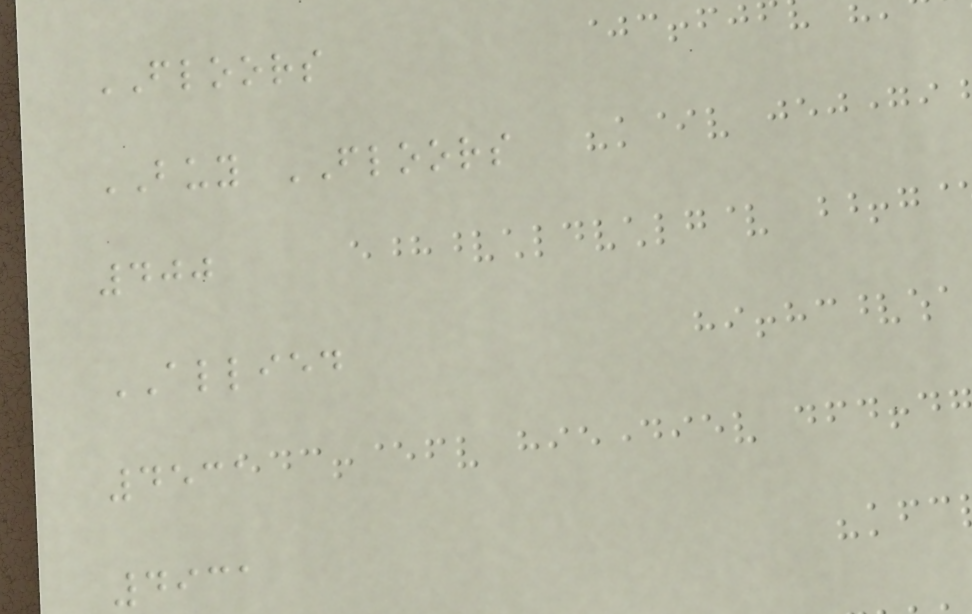FLOORS
BUY FLOORS
400
ALLIED
4531
4931
